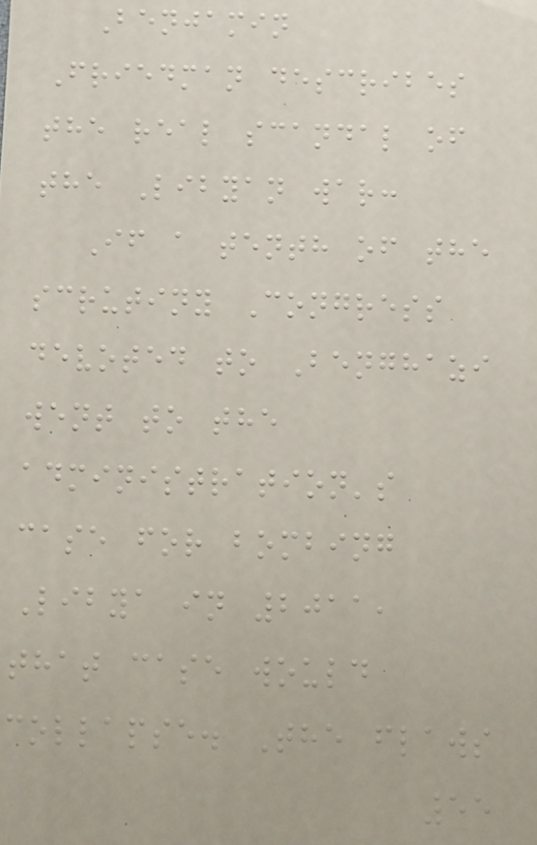Benjamin
Friedman describes
the real scandal of
the Libyan war:
If a tenth of the
scrutiny Congress
devoted to Benghazi
went to the
administration's
case for bombing
Libya in 2011,
that case would
collapse. The flaws
55
